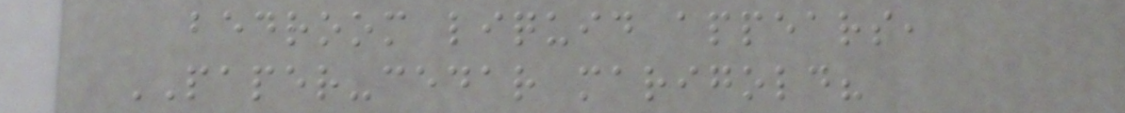bedroom liquid appears,
PAPER-cedar marigold?
